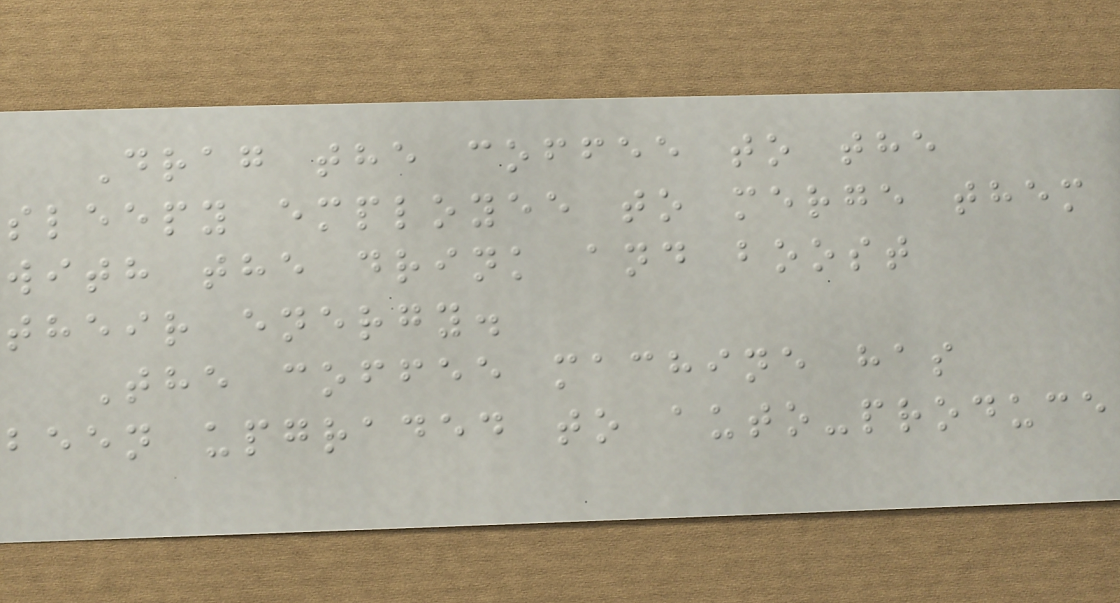Drag the coffee to the
sleepy employee to merge them
with the drink and boost
their energy.
The coffee machine has
been upgraded to auto-produce
